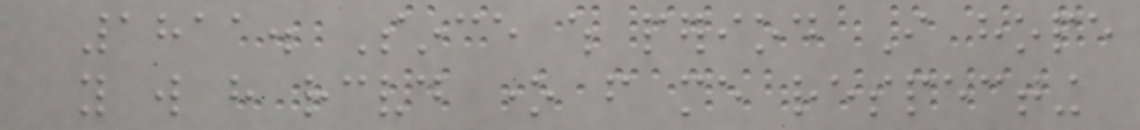1811. Since which period I hope
you will have received one from me respecting
